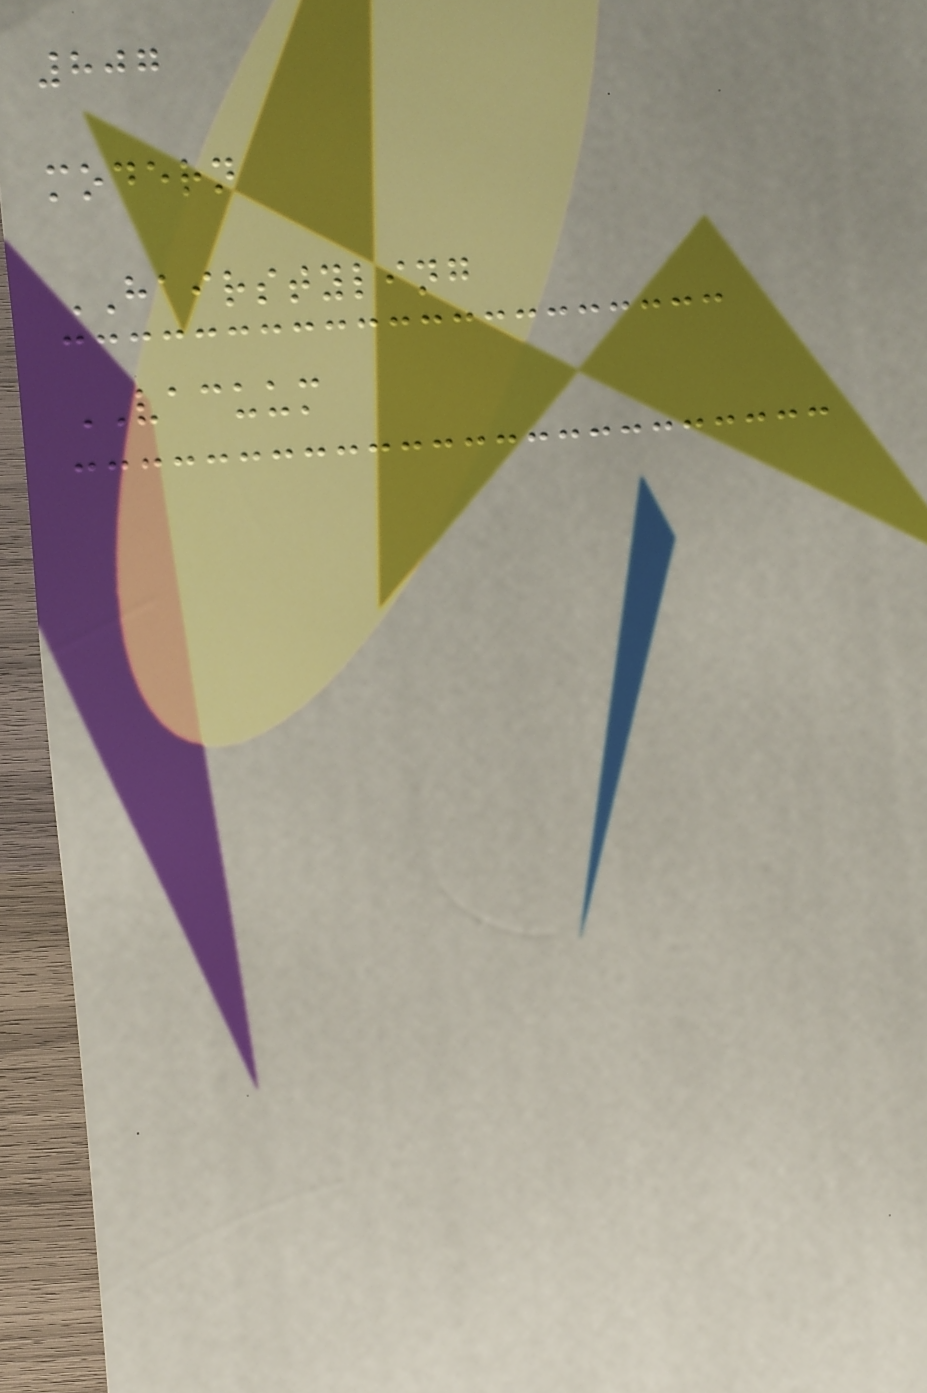807
modern
HAIRSTYLING
VACUUM
